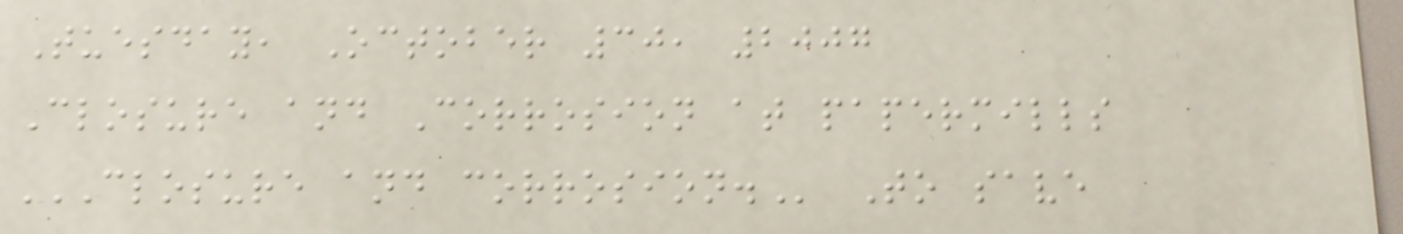Tuesday, October 30, 2007
Closure and Corrosion at papermills
CLOSURE AND CORROSION. To save
